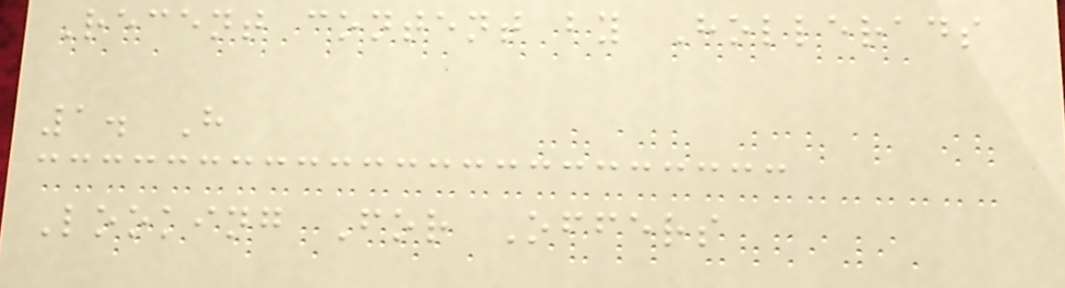Recent content by Hollerads
1. H
Looking For Offers
